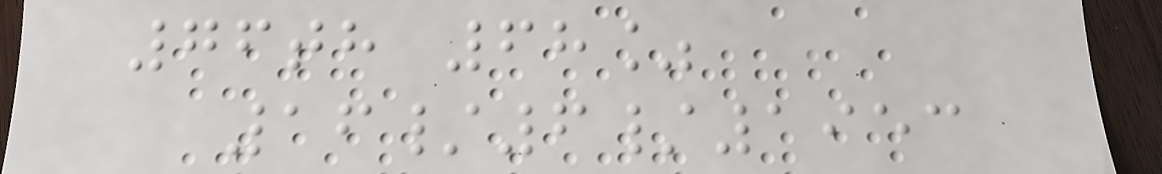76th 68%
16/6/1953
